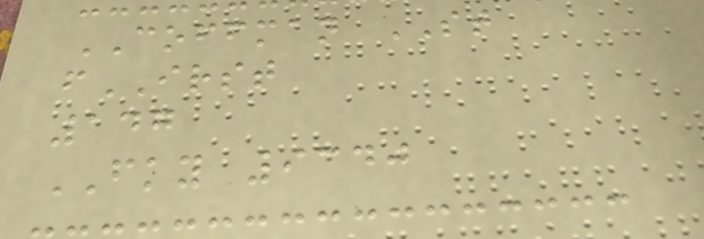COFFMAN ST
fIRST
147
FKY 9340
